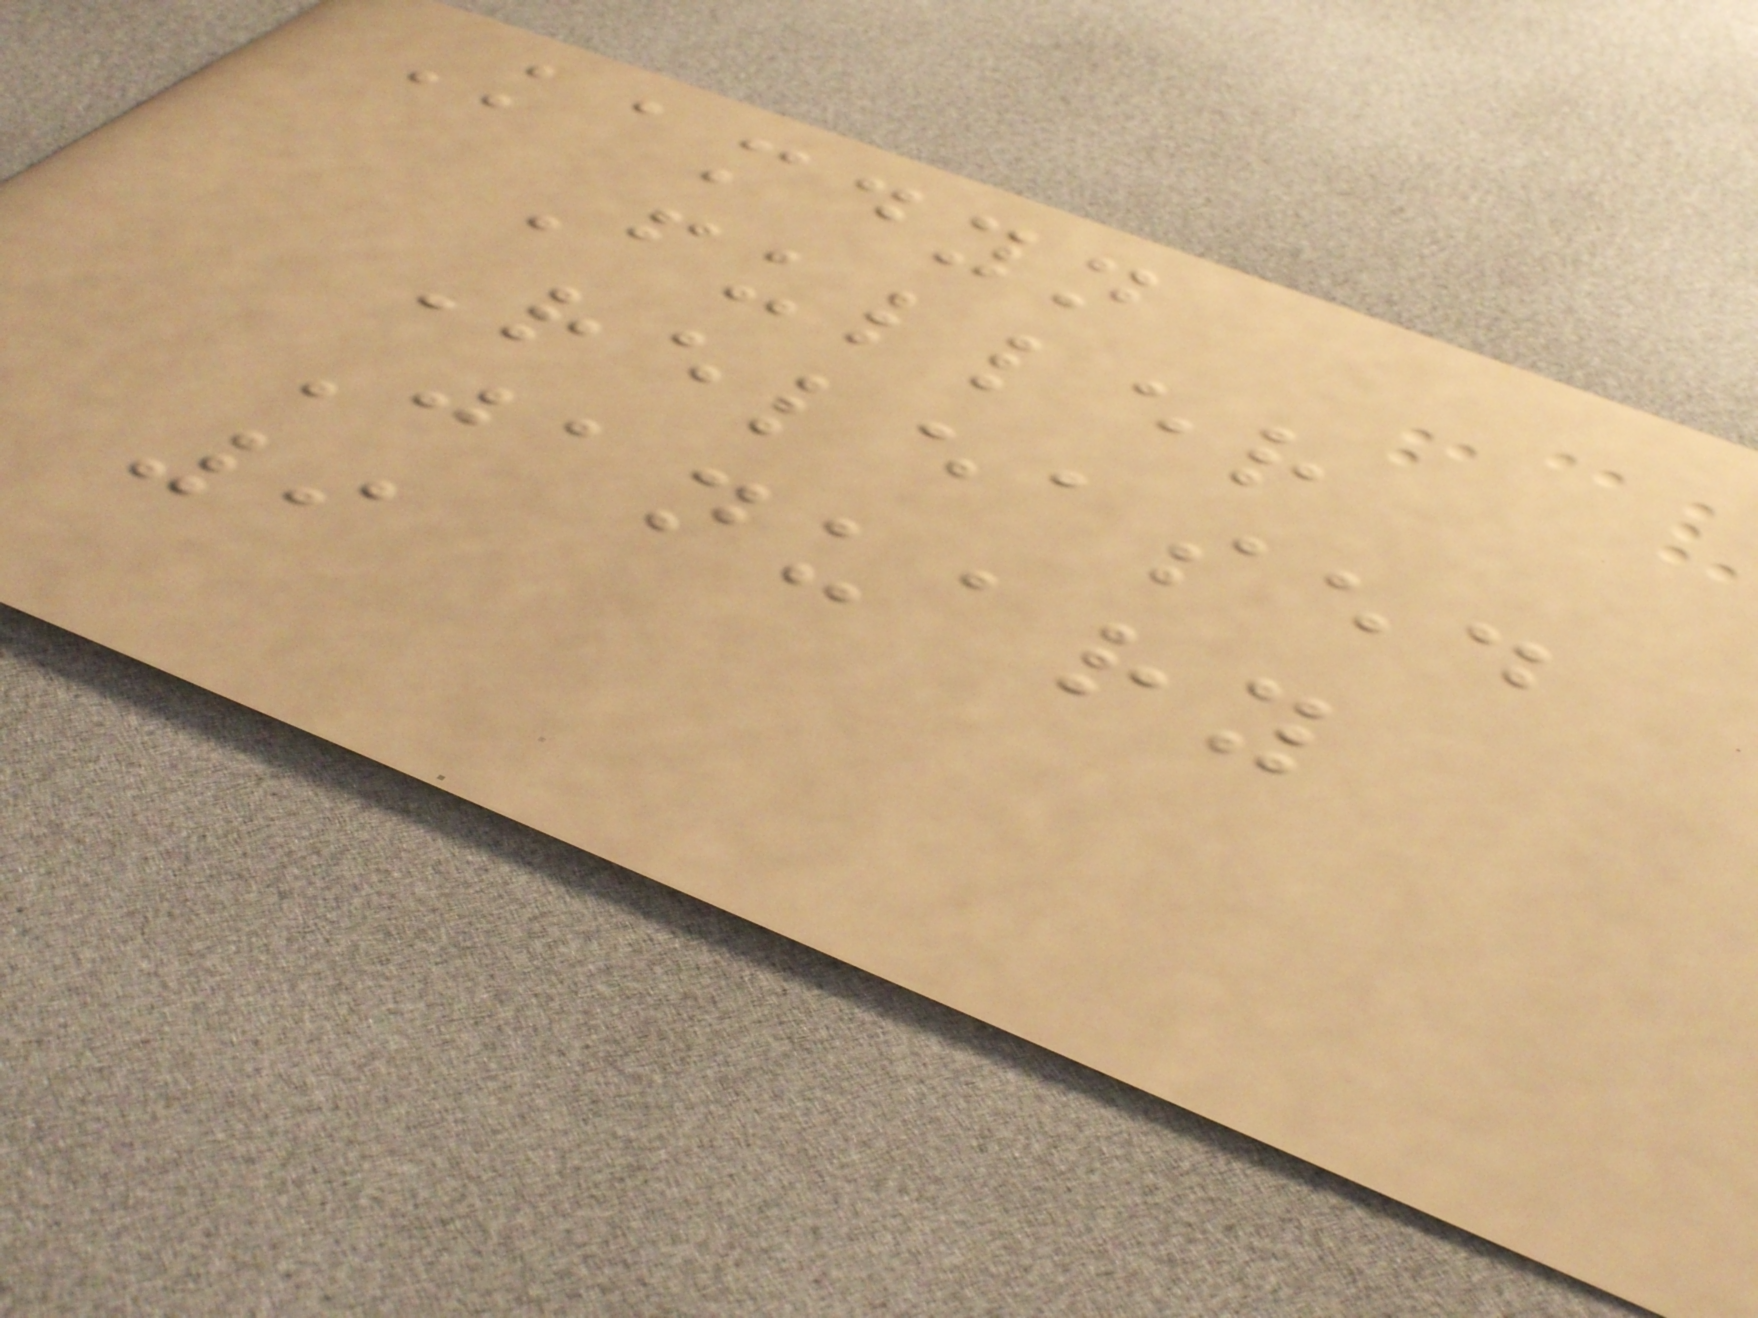Kamdyn
Fuller
Released
January
9
